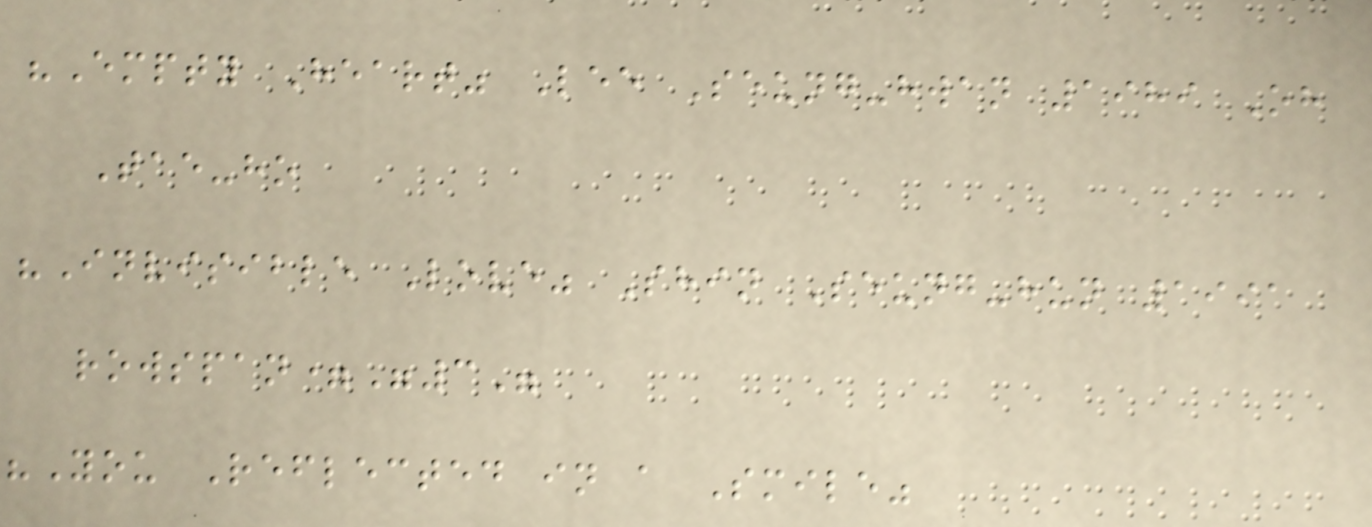"Empty Heart" Lee Seung-hwan 1989 Oh
Tae-ho
"Invisible Love" Shin Seung-hun 1991
rowspan="3"
"You Reflected in a Smile"
